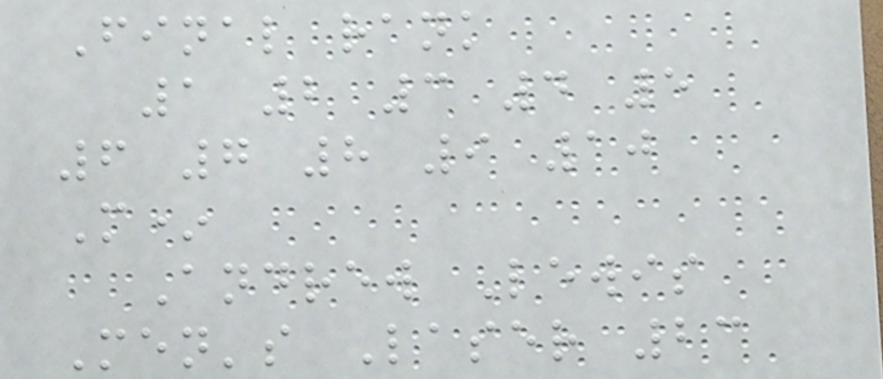Final rank
1 2 3 4 5
6 7 8 9 10
M*
Andrew Lewis
Men's Laser 23
